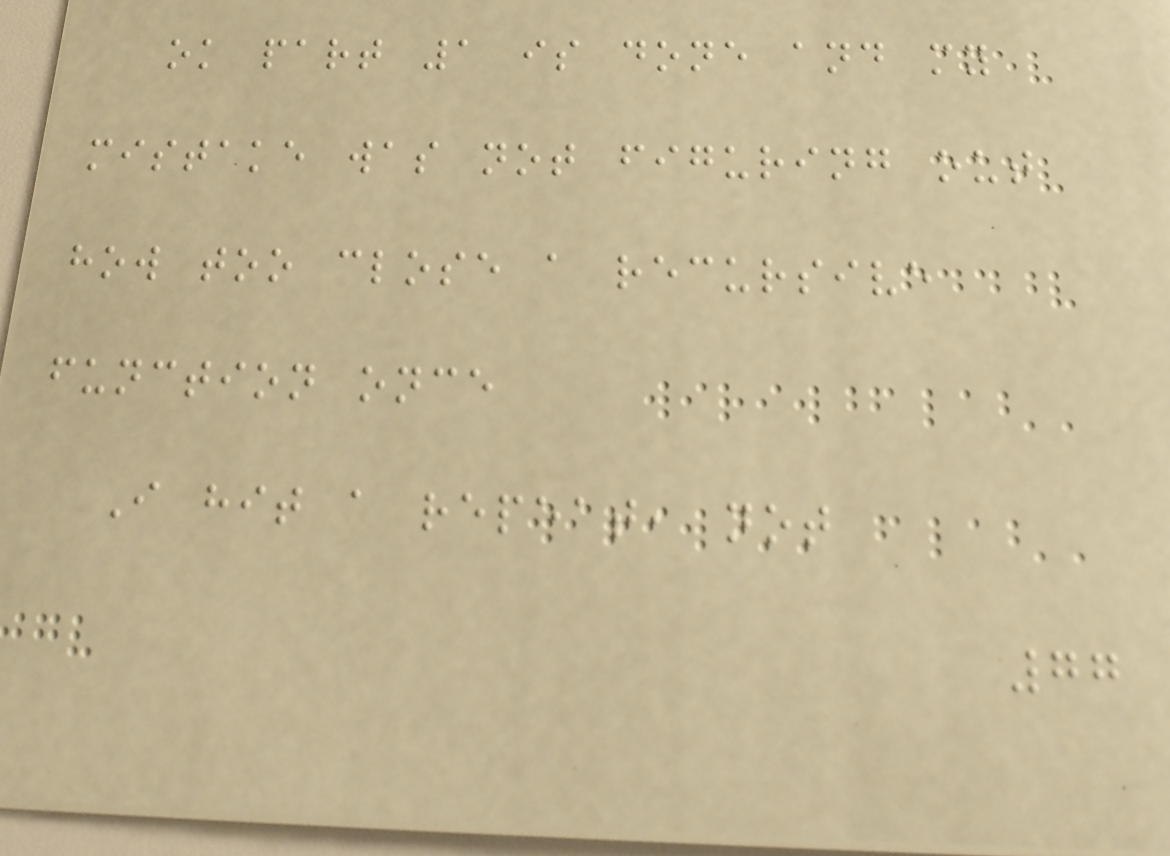ok part 1 is done and my
mistake was not figuring out
how too close a recursive
function once
I hit a repeat, not
77
